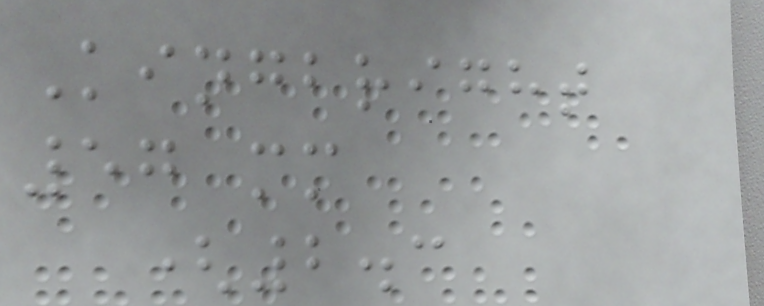Kingbright
57 mm
(2.3
